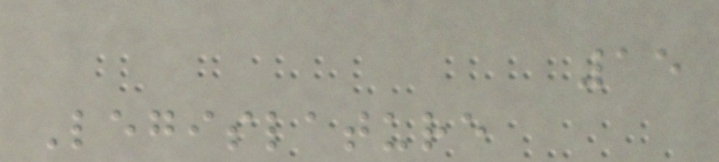15
Legislature
